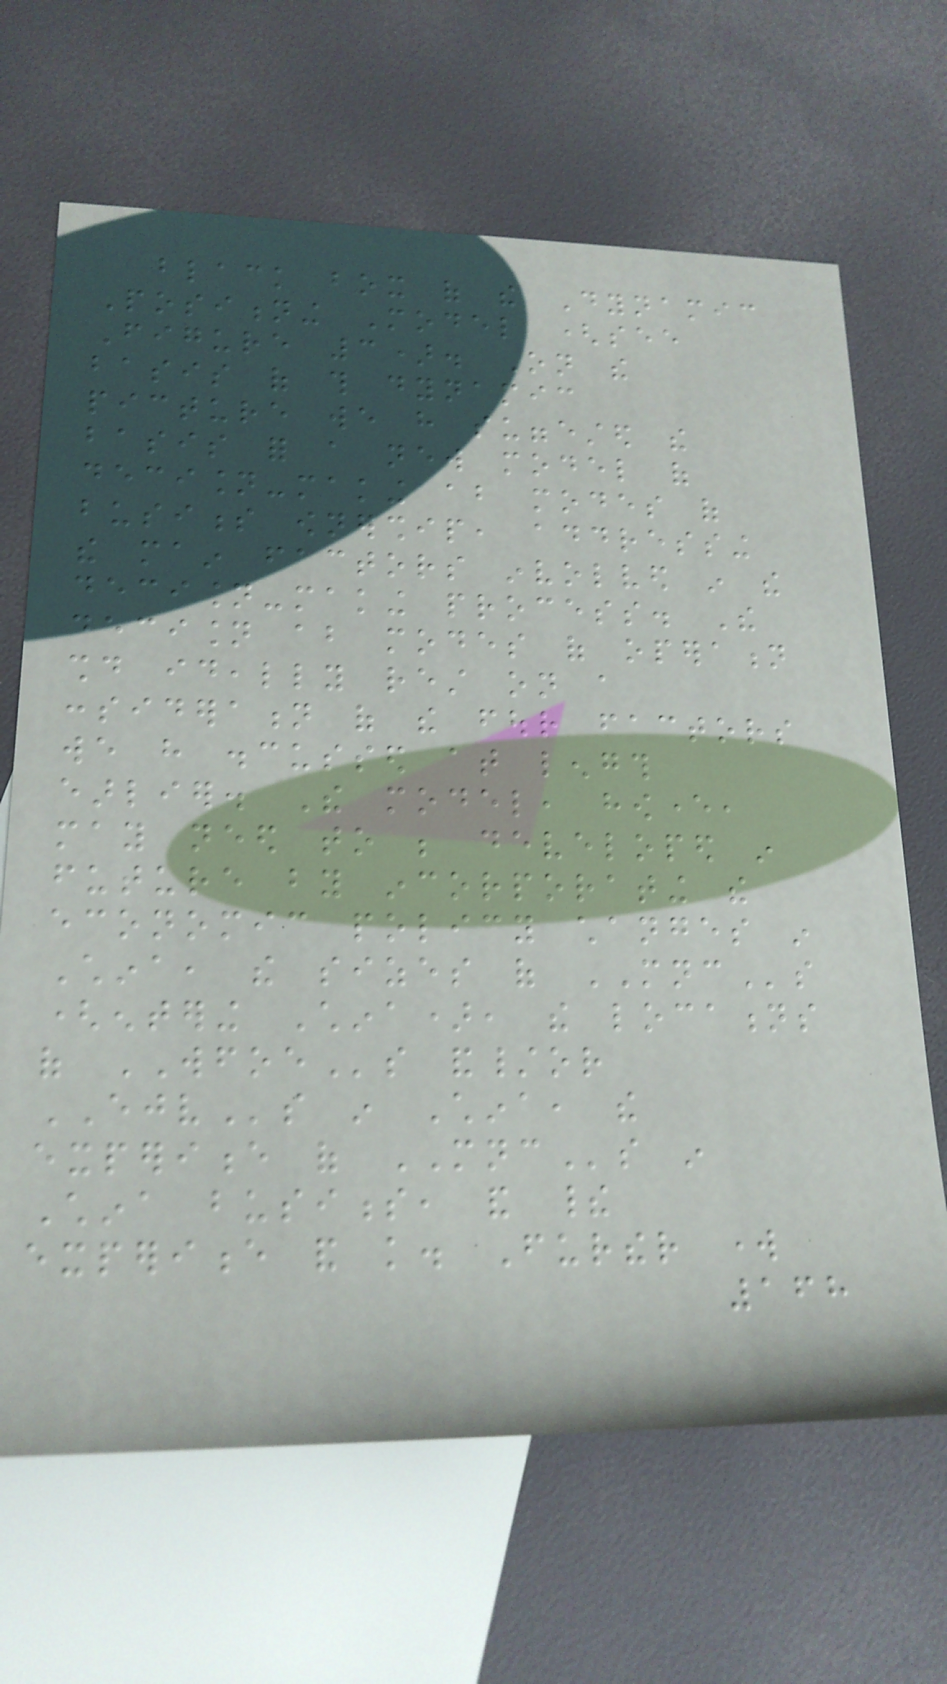black box of the Dynamic
Positioning Model (see
Figure 3). On the
basis of this dynamic
picture we have suggested the
basis for a new model of
decision-making about modes of
business ownership, addressing
the main factors involved in the
decision-making process. The
decision about modes of operation
should ideally rest on a
consideration of the four factors
we have discussed at length
earlier. The model, however,
may need to be developed in
future by incorporating the
economic policy changes in
China, the sizes of MNCs
(entering China), the locations
of WFOEs and/or
EJVs in China, the
experience of MNCs in
China business, and their
experience and knowledge. Further work
168
